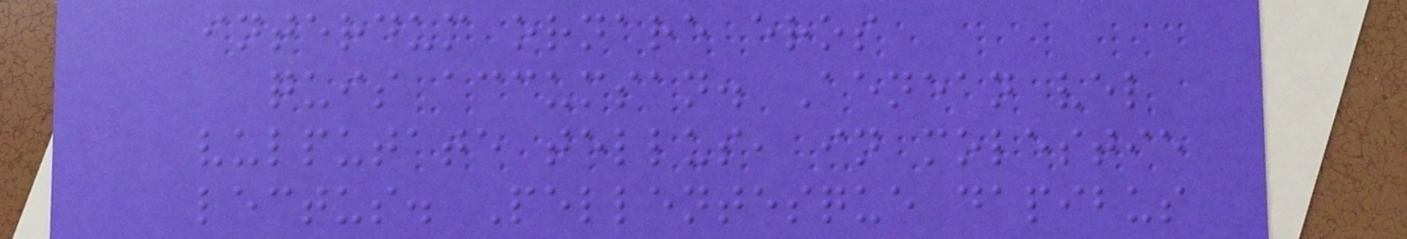interdum ornare eros
quis accumsan. Aenean vel
vulputate tellus, in molestie
lectus. Pellentesque dapibus
